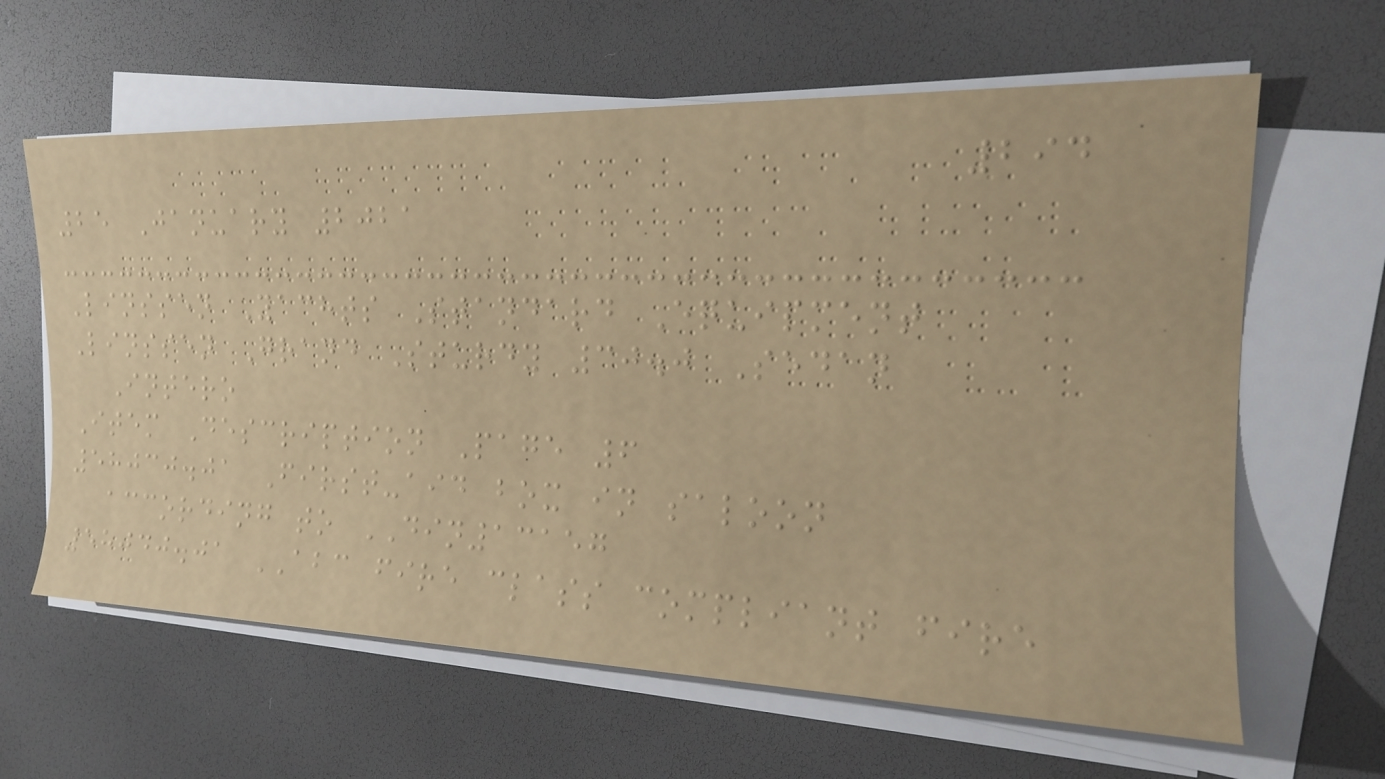294
25 January 2021
Linssen Yachts Standard Equipment
Linssen Grand Sturdy 30.0 Sedan
Intero
Item Description Page 6
58030.01 First-aid box in saloon
according to DIN13157
58040.01 ABC fire class compliant fire
